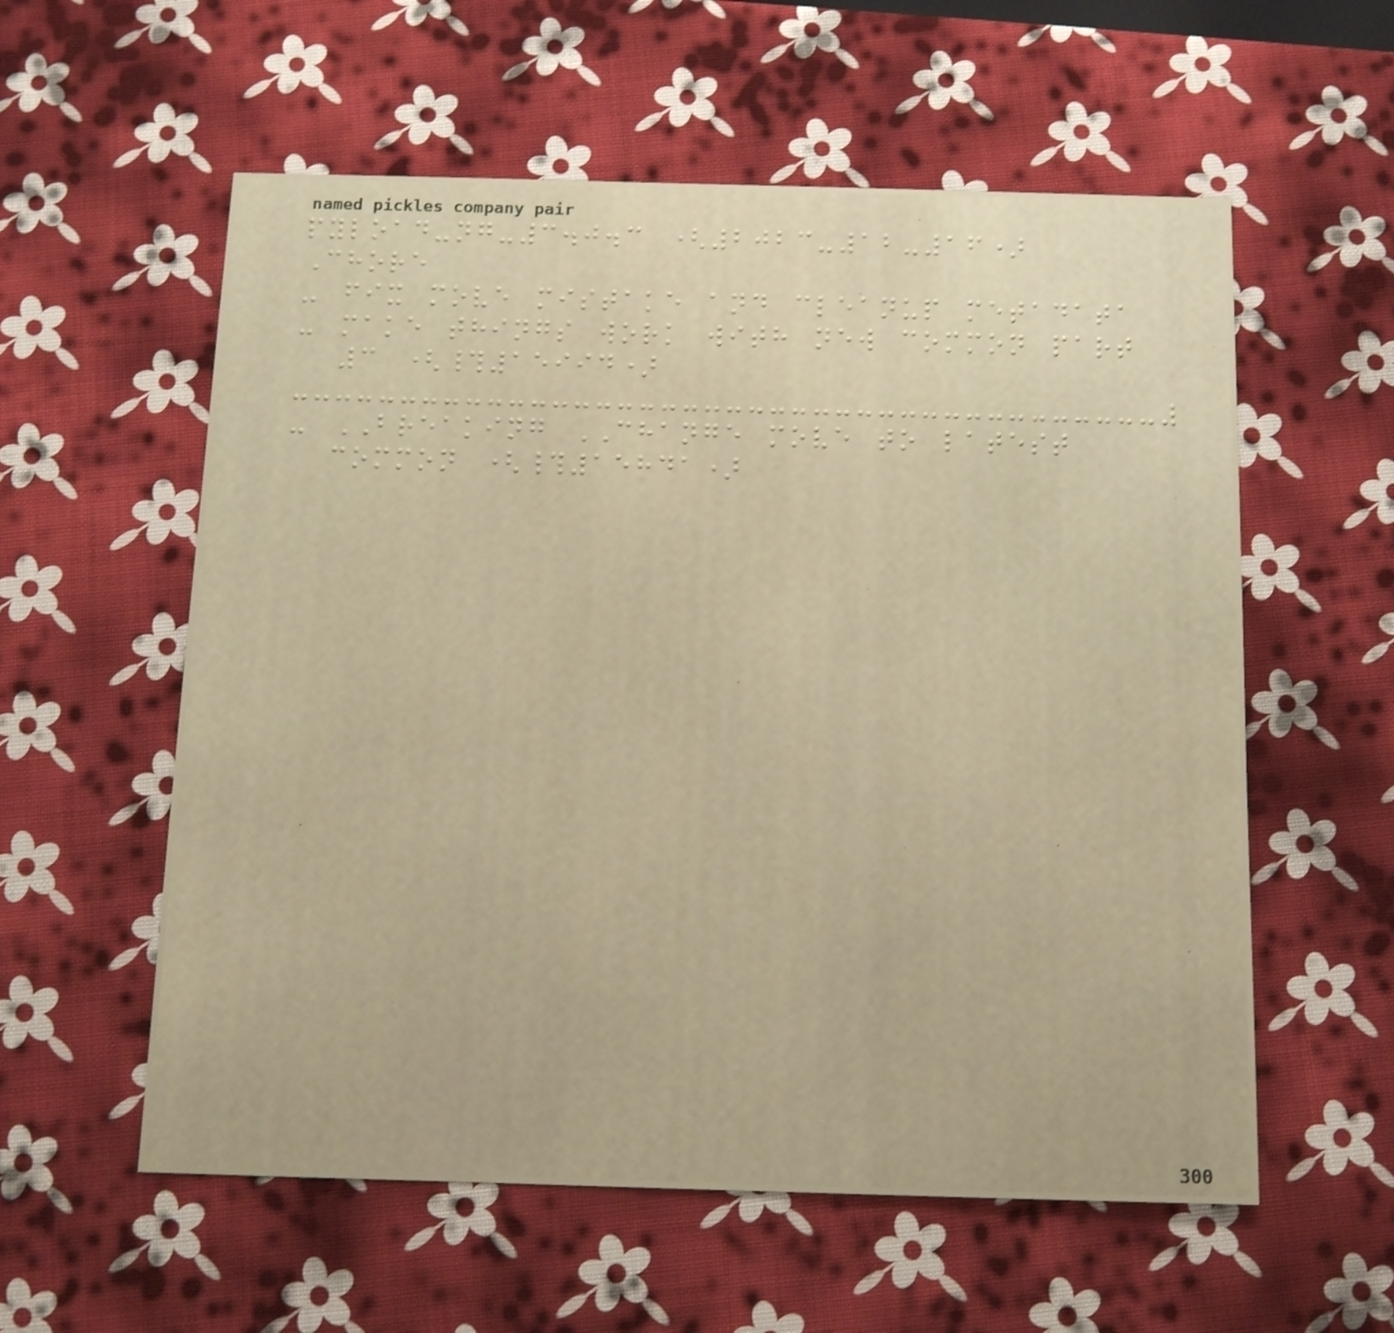pyload-ng-3.0.3 (2023-12-16)
Chore
- fix move mistake and cleanup metadata
- make things work with new common part
3 (#15994)
- BREAKING CHANGE move to latest
common (#15841)
